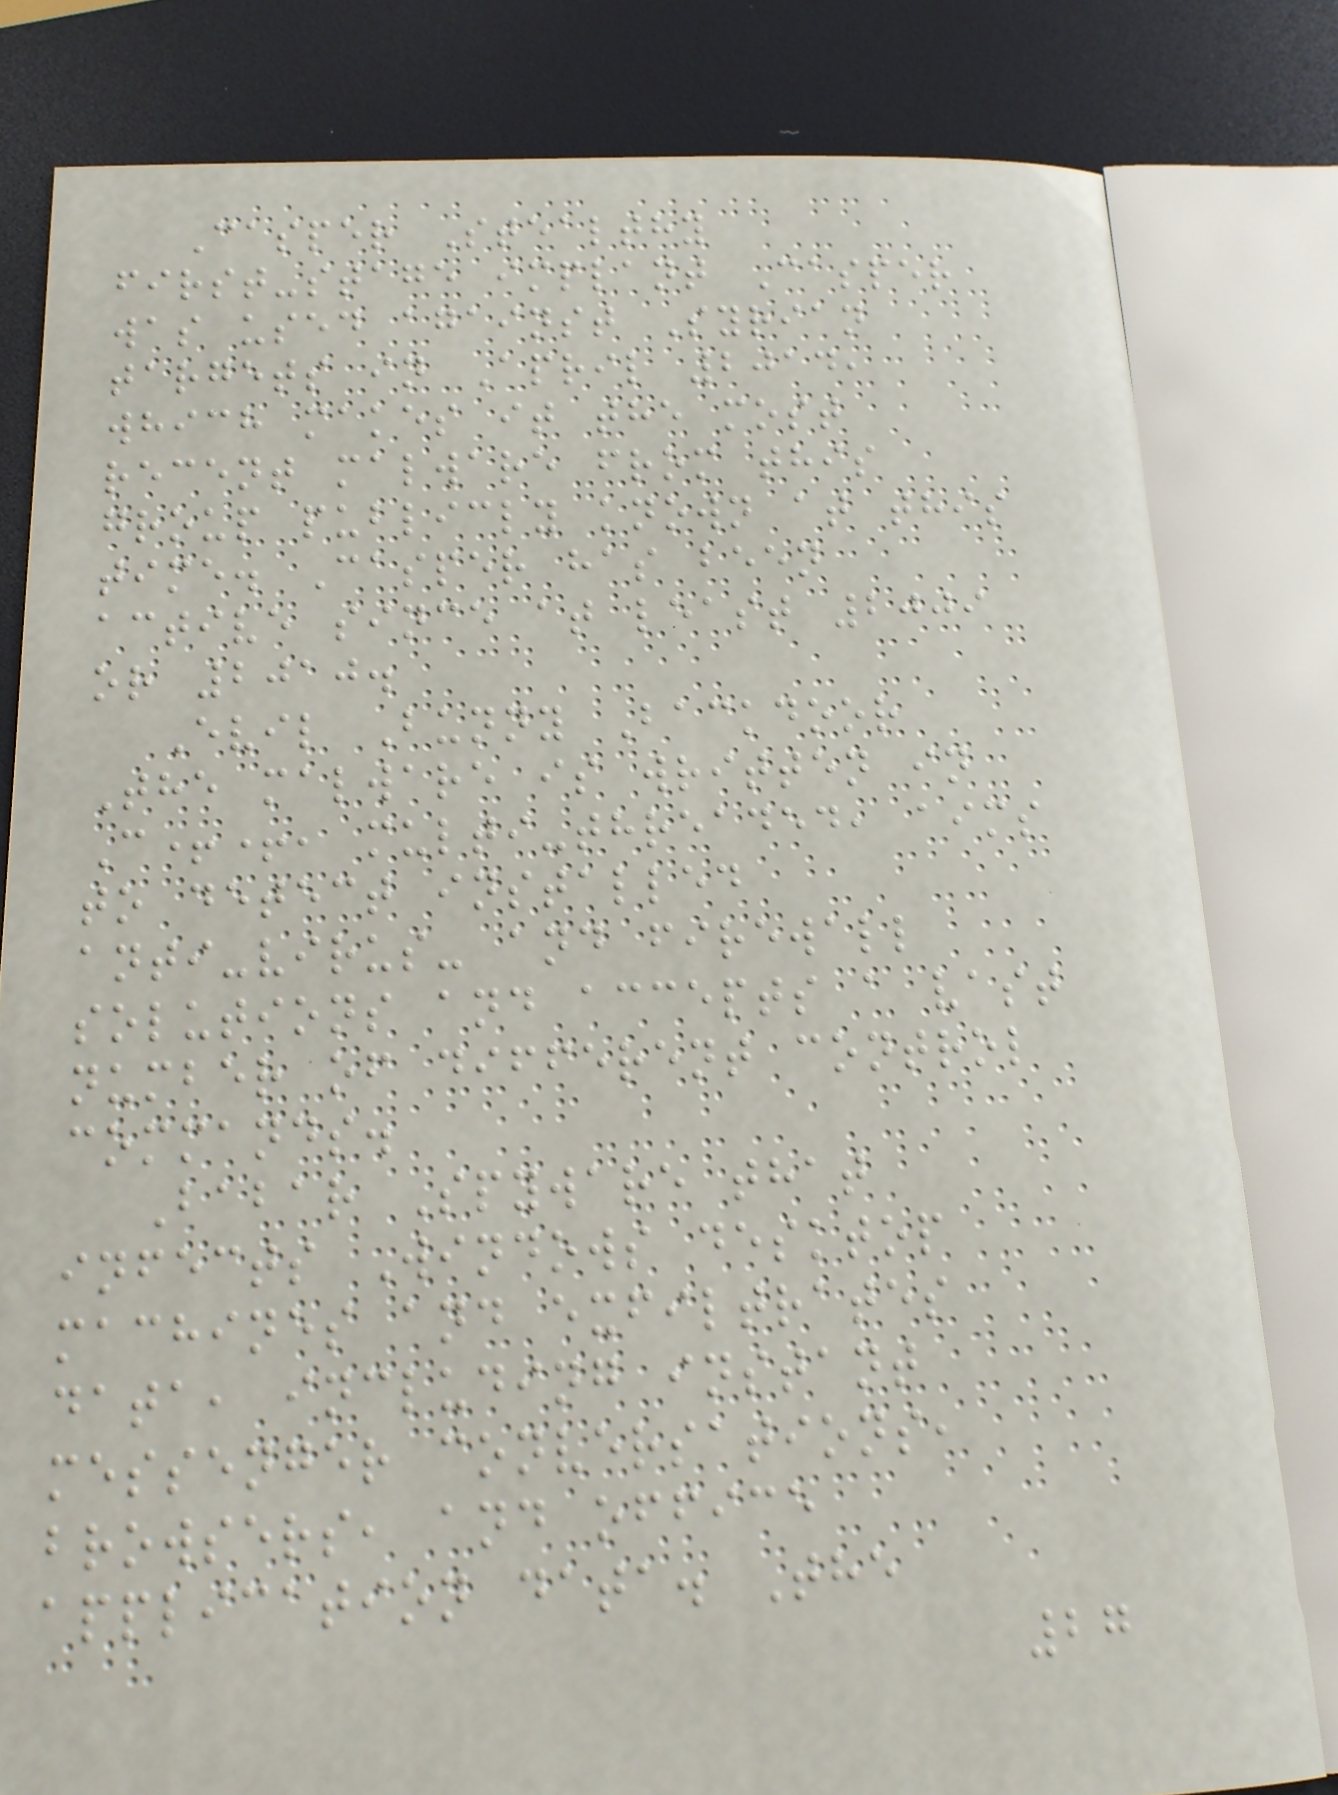Casper Stealthy
first-stage implant Casper
was used against Syrian
targets in April 2014,
which makes it the most
recent malware from this
group publicly known at this
time. Casper has been
active since at least 2009
or 2010.
Evil Bunny Backdoor
The malware is written in
C++, multi-threaded, aims
to detect installed
anti-virus- and firewall
solutions and accepts a vast
number of different control
commands.
Babar Spyware that
infects Windows desktop
machines and exfiltrates
data, including instant
messenger conversations,
browsers, and office
application data. The
27
